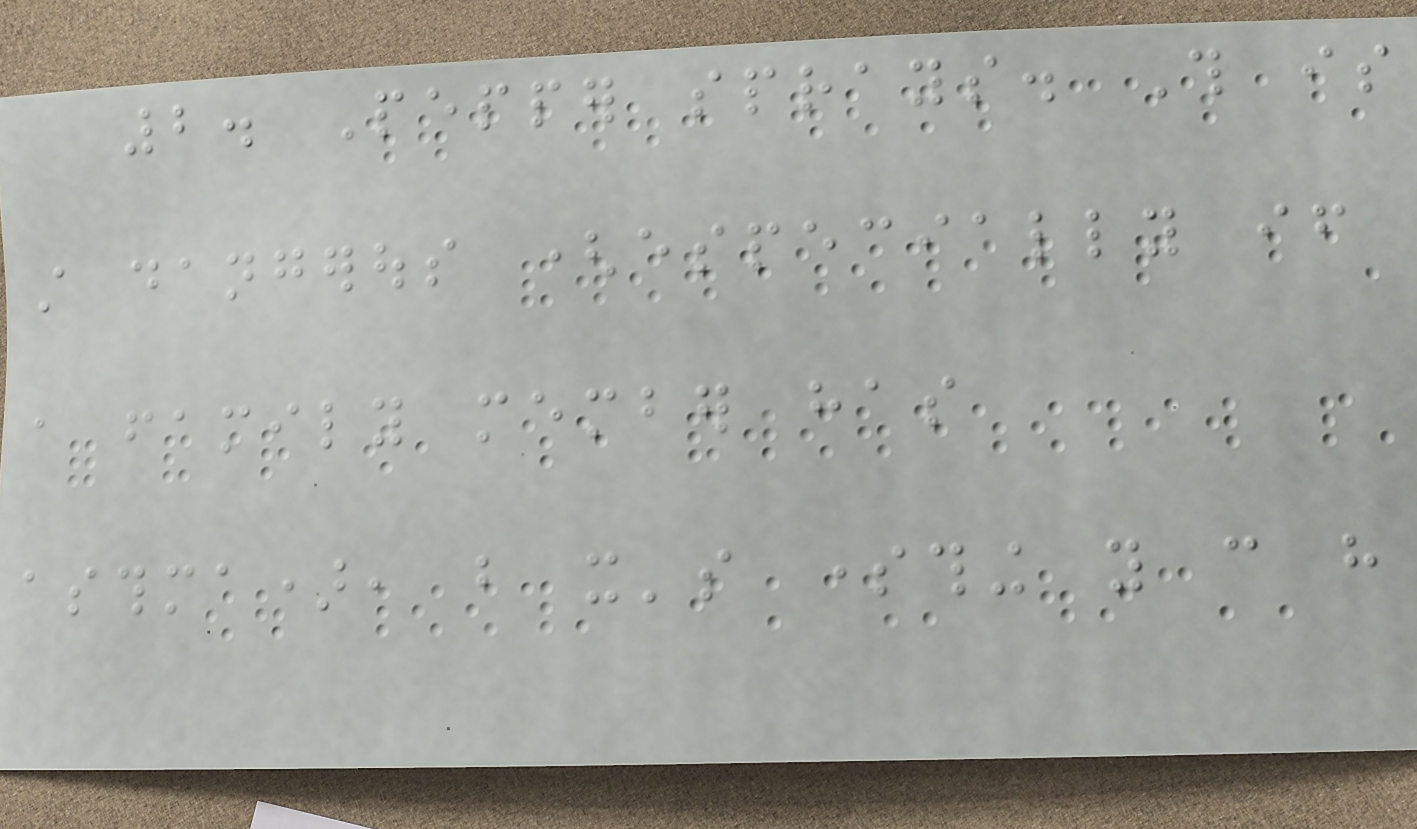2. Pepper sprays. This is
still dangerous (especially if
a family member has
asthma), but it's something you can have
